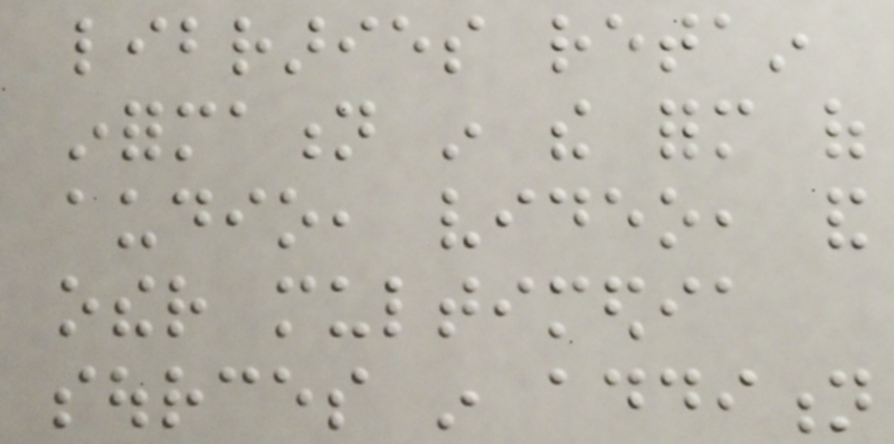libraries retain
information in the form of
audio, video, and
other multimedia
sources in addition
